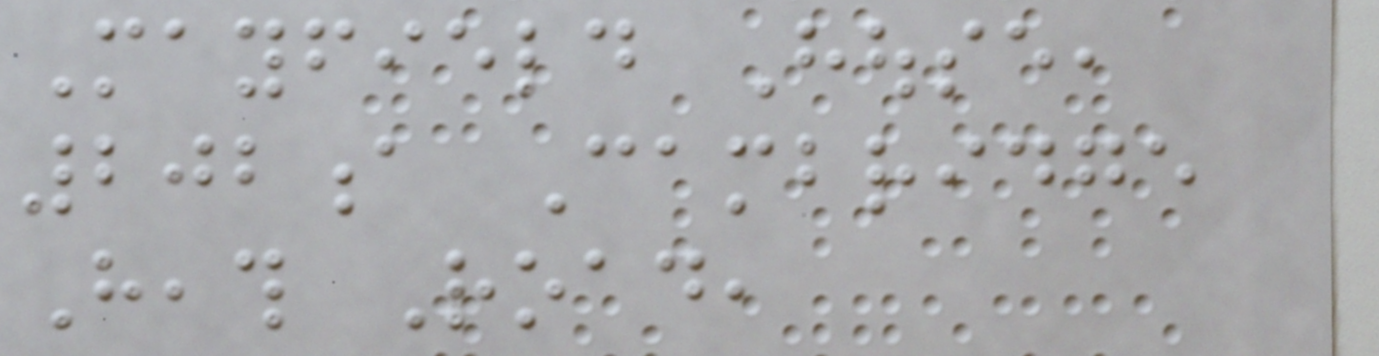Mayfield House,
202a Cambridge
Heath Road,
